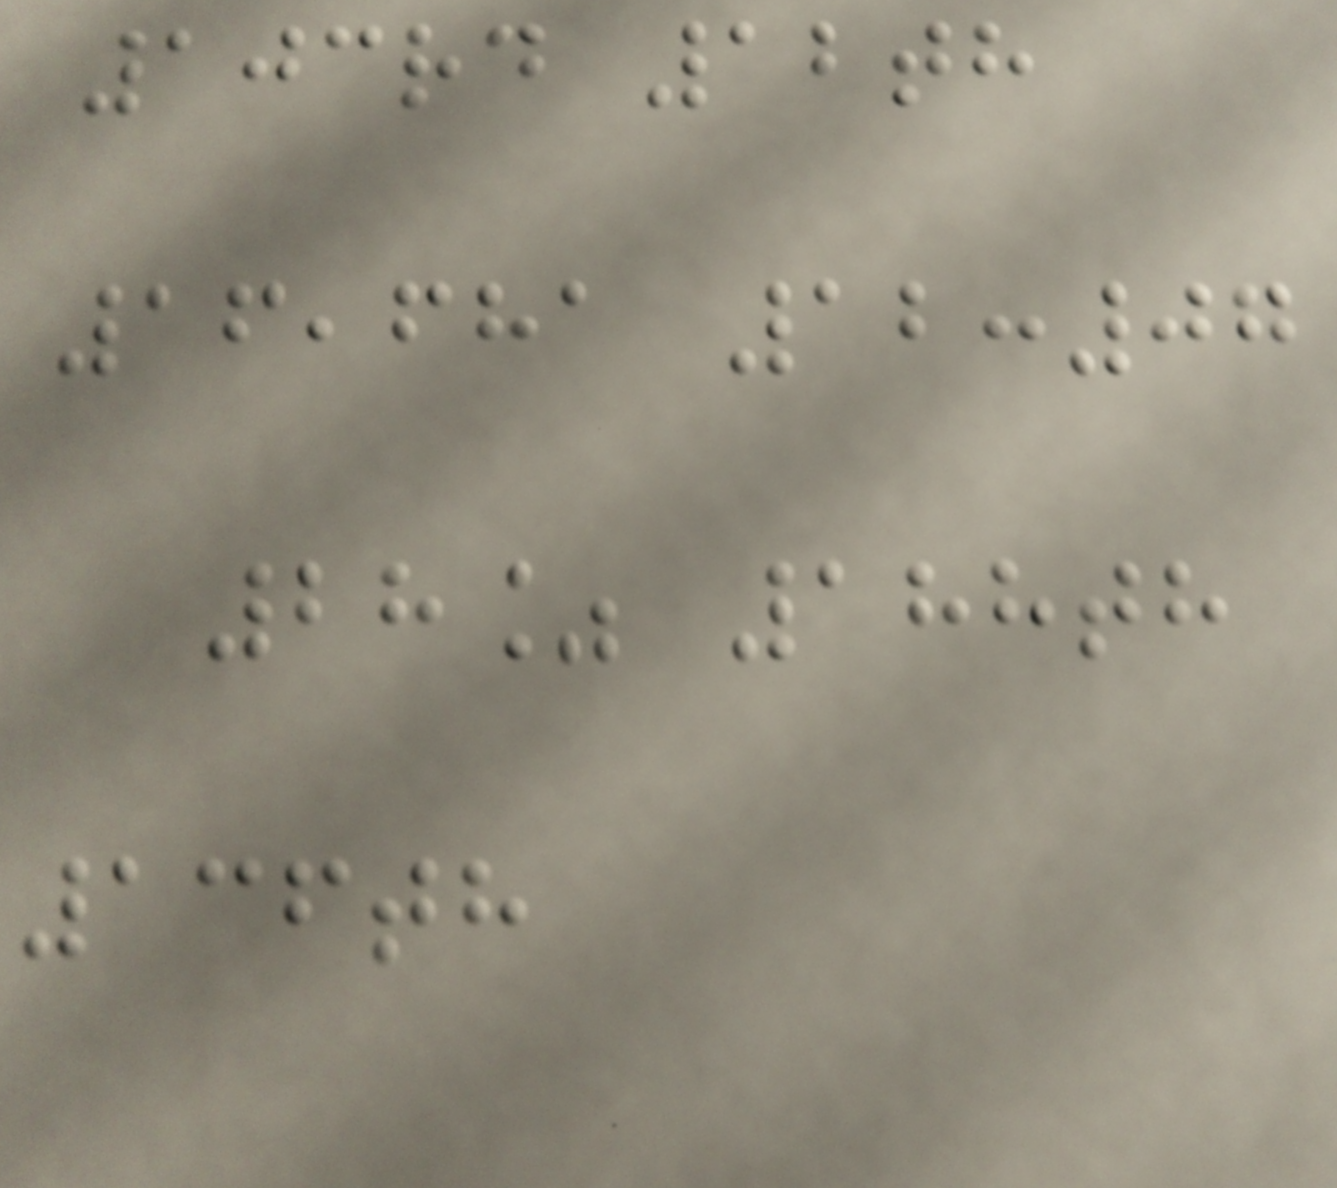103rd 12th
16,681 12:07
28% 188th
136th
